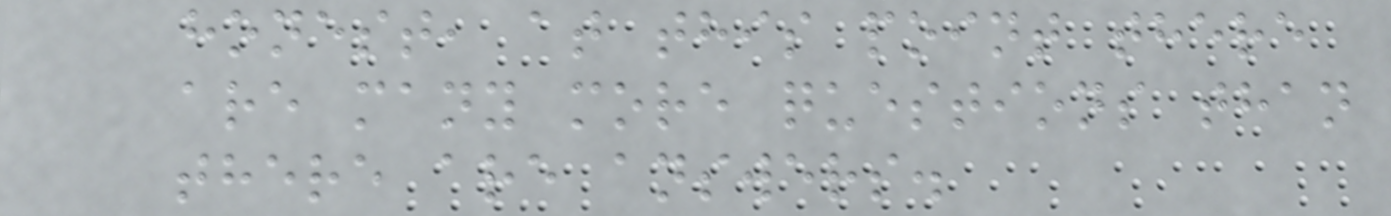honest, at this point there
are many more questions than
there are answers.
